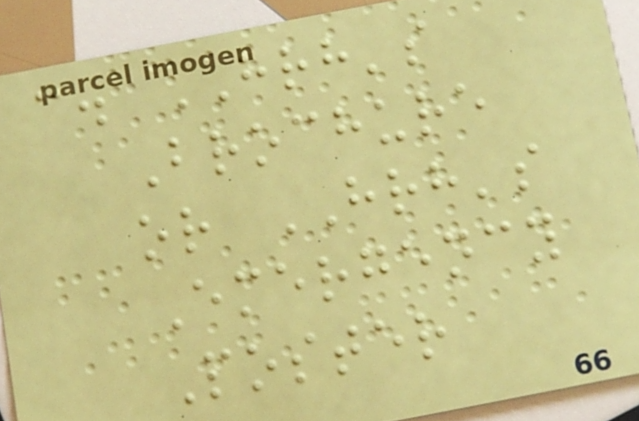c. HRH's
Brochure
or HRH's
Emergency
Poster
